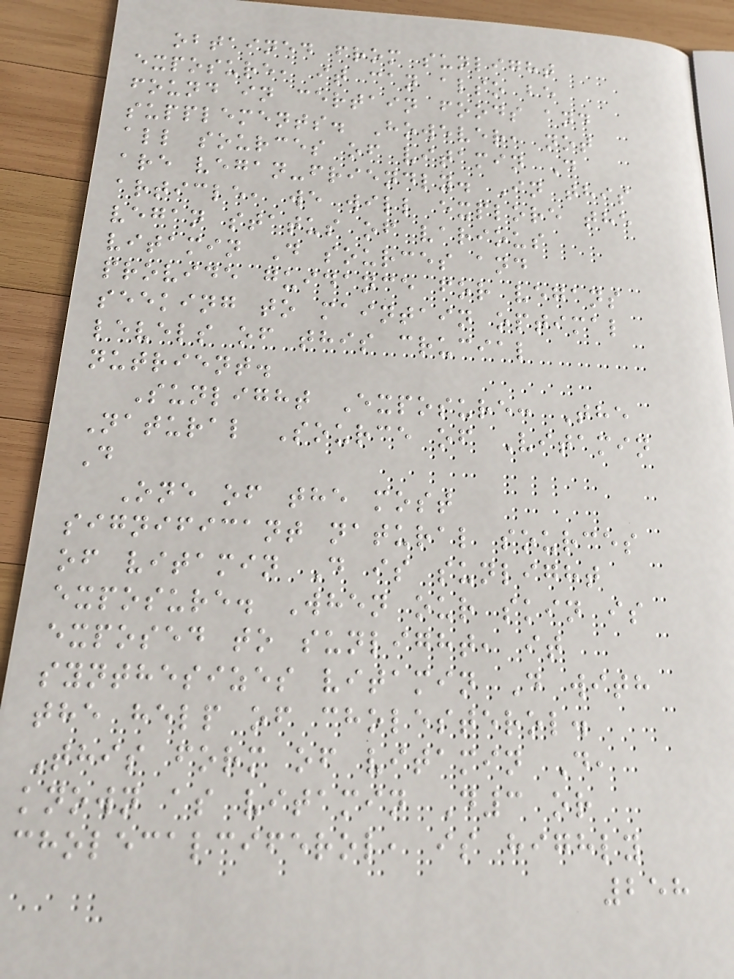obtained from sunlight
exposure, it can also be
found in certain foods and
supplements. However, not
all sources of vitamin D
are vegan-friendly. In this
article, we will explore the
vegan status of various
vitamin D sources and
provide guidance for vegans
seeking to maintain optimal
levels of this crucial
nutrient.
Sunlight Exposure: The
Natural Source of Vitamin
D
One of the most
significant natural sources
of vitamin D is sunlight
exposure. When our skin is
exposed to sunlight, it
synthesizes vitamin D with
the help of cholesterol.
This form of vitamin D,
known as vitamin D3 or
cholecalciferol, is highly
258
